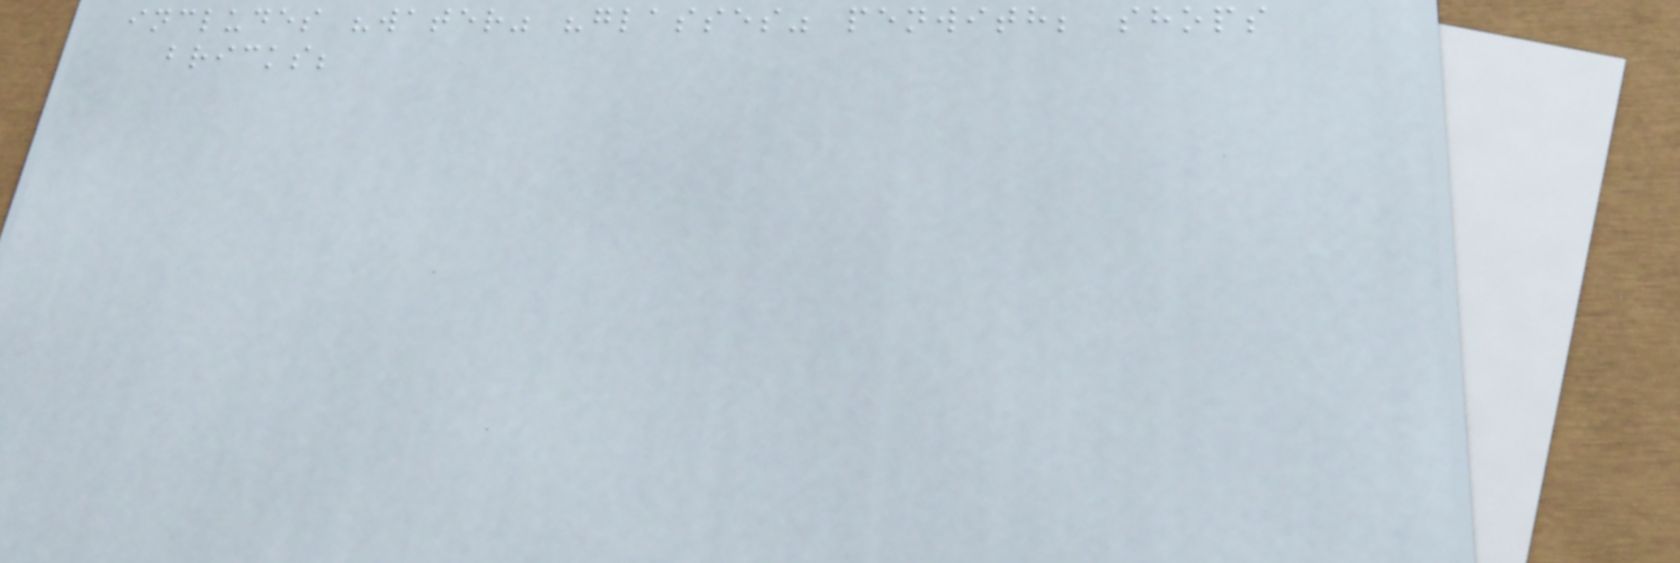includes "water" "glasses" penwith; shops
bricks;
